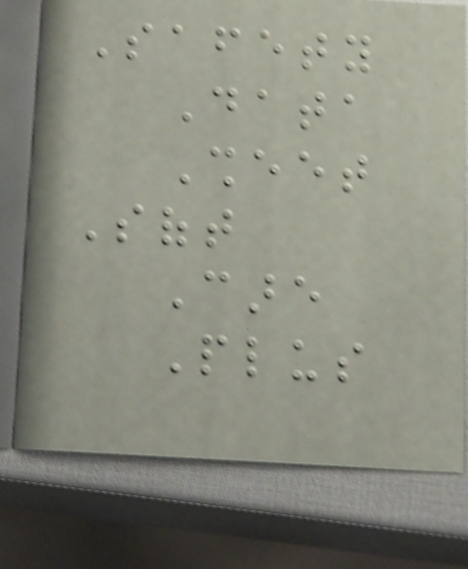Safety
Data
Sheet
Soft
Care
Plus
